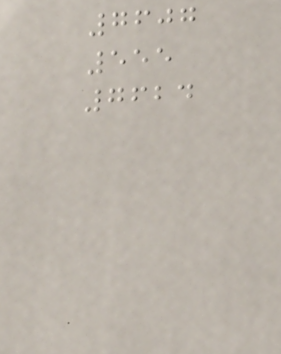7607
555
7624
